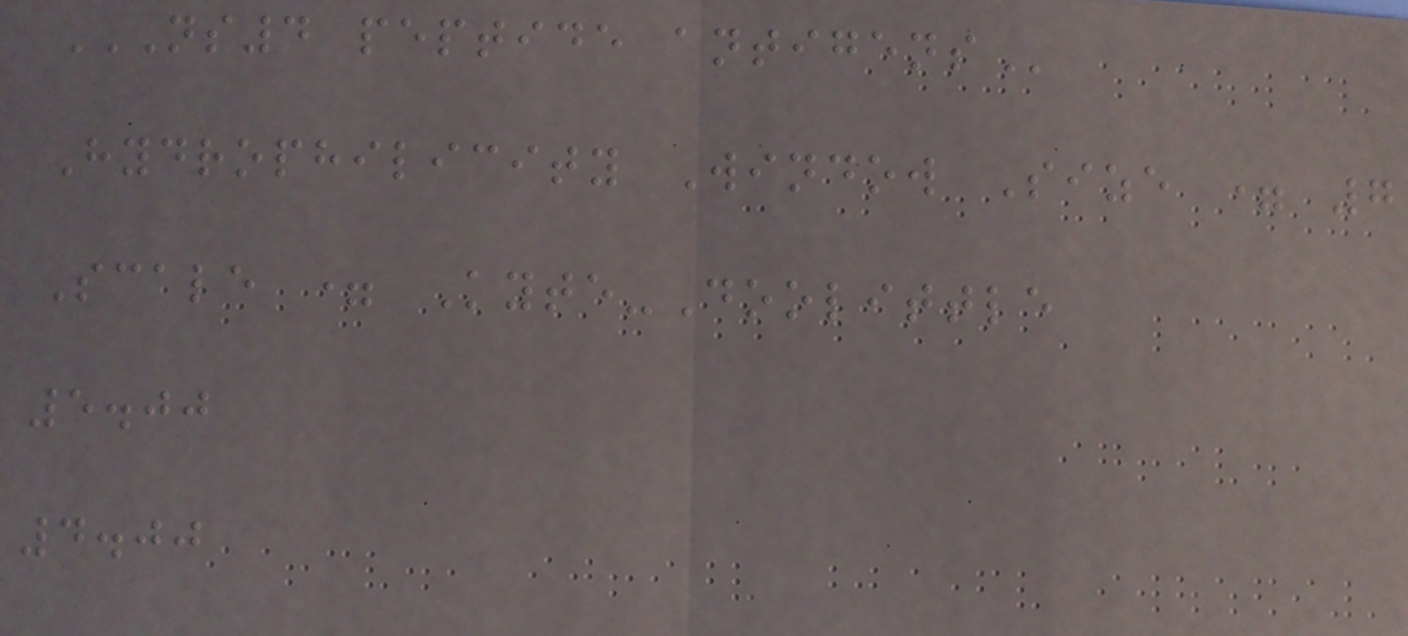NS4 PEPTIDE ANTIGENS
Hydrophilicity Window Size = 7
Scale = Kyte-Doolittle
5.00
4.00
